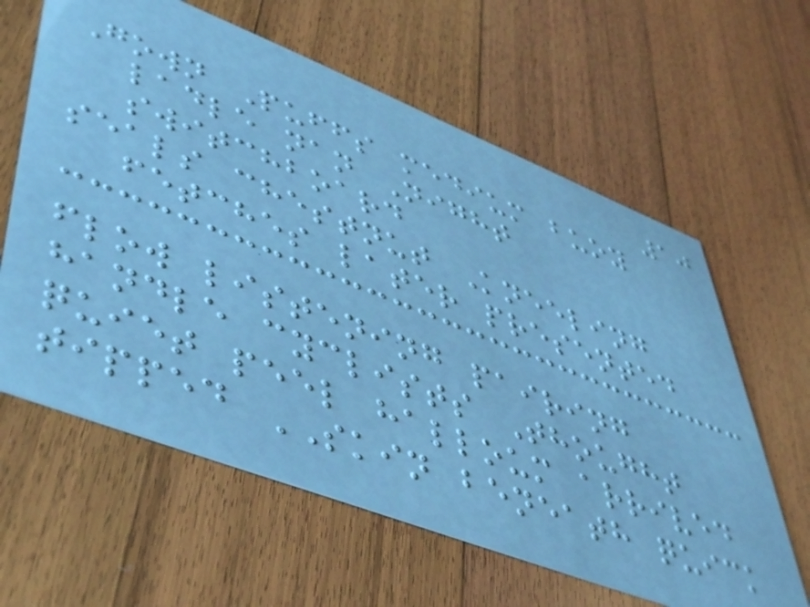10
Gown Puffs medium buoy
ladle nan Night
switchboard
seals chestnut Kneeling
fetches later presented
flow listening pairing
handle cyclists Thought
quiet peel halloum arrived
tipped SKIN beneath quick
